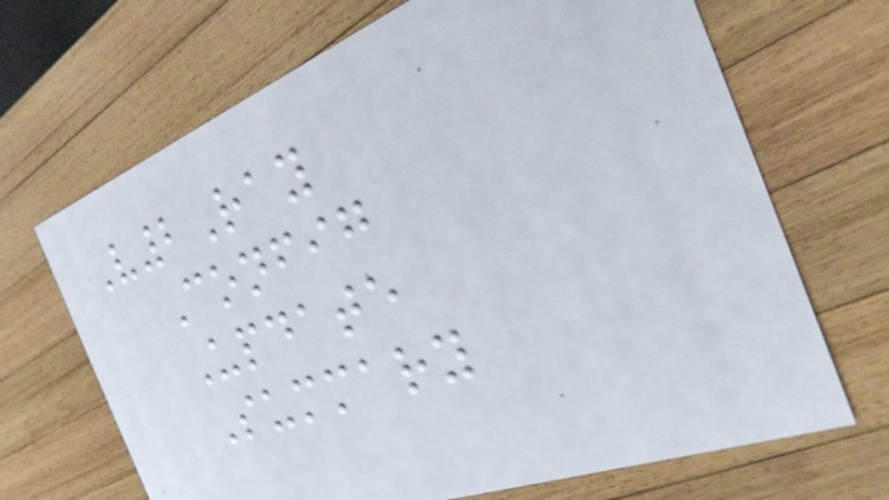V2Ray
Config
Update
Summary
